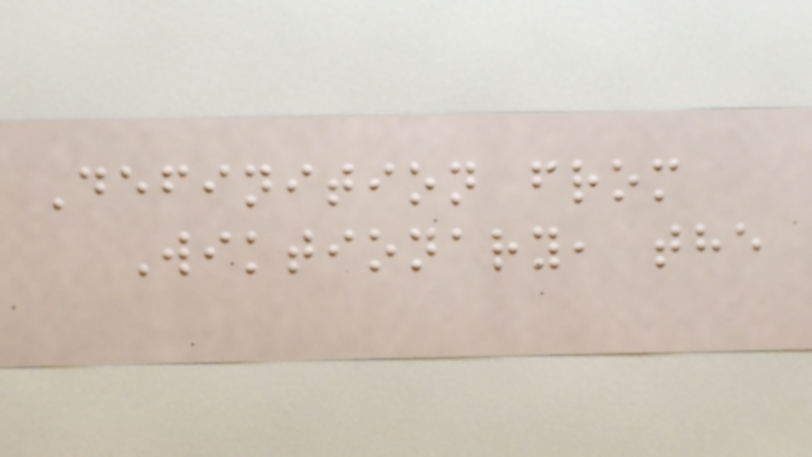Definition from
Wiktionary, the
